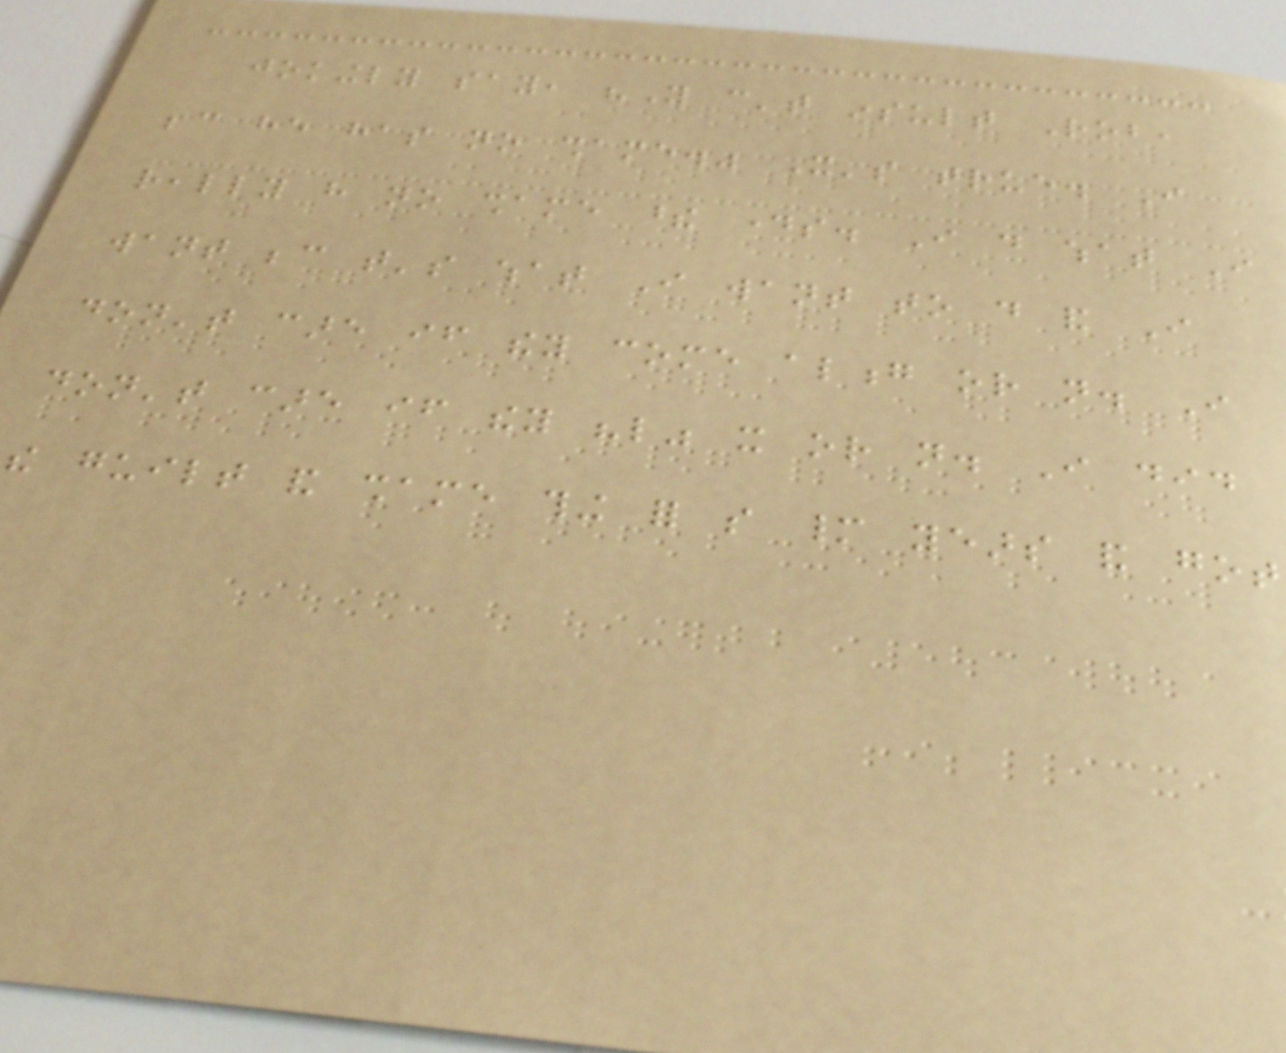jokingly say, "You can't insult Rob,
because he has no shame." It's true. I
really have no shame these days. I do what I
want because that's what I want to do and I
don't care if they come along or not. I
don't care if they "like" it or not. I did
the guilt and shame thing for so many years and got
